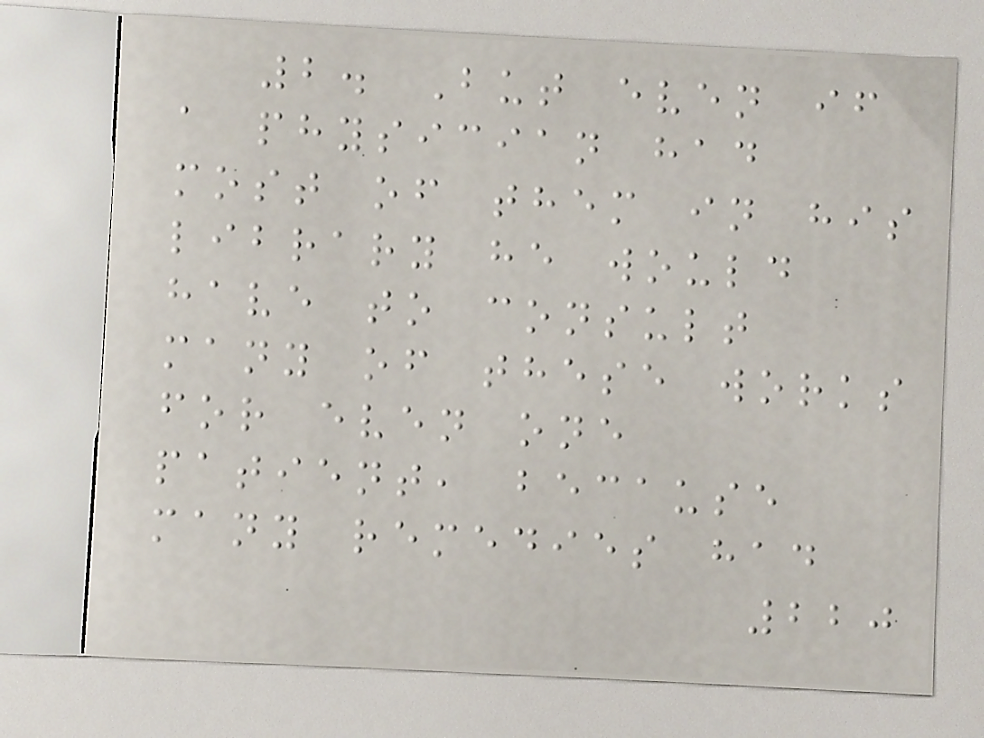2. But even if
a physician had
most of them in his
library he would
have to consult
many of these works
for even one
patient, because
many remedies had
220
